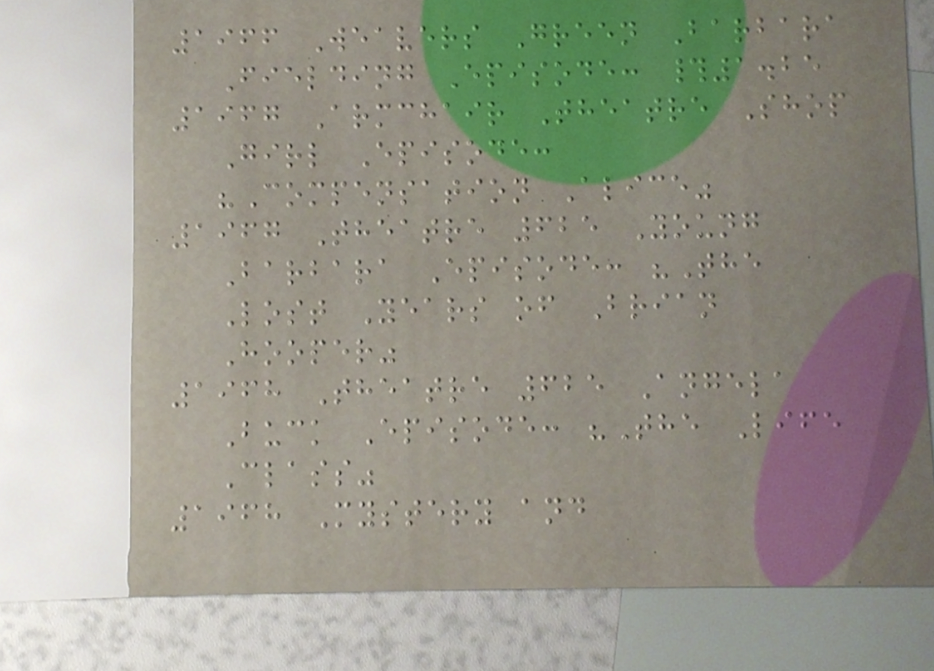1966 Weavers Green Barbara
Fielding Episode: #1.25
1967 Armchair Theatre Shop
Girl Episode:
"Compensation Alice"
1967 Theatre 625 Young
Barbara Episode: "The
Lost Years of Brian
Hooper"
1968 Theatre 625 Angela
Buck Episode: "The Life
Class"
1968 Mystery and
